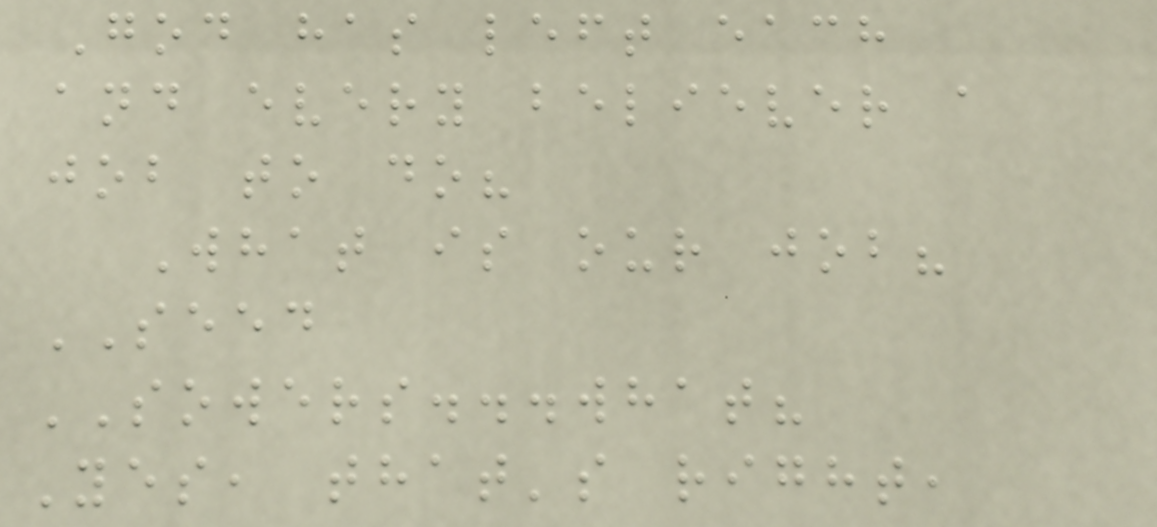God has left each
and every believer a
job to do?
What is our job?
SEED
SOWERS...what?
Yes, that's right,
